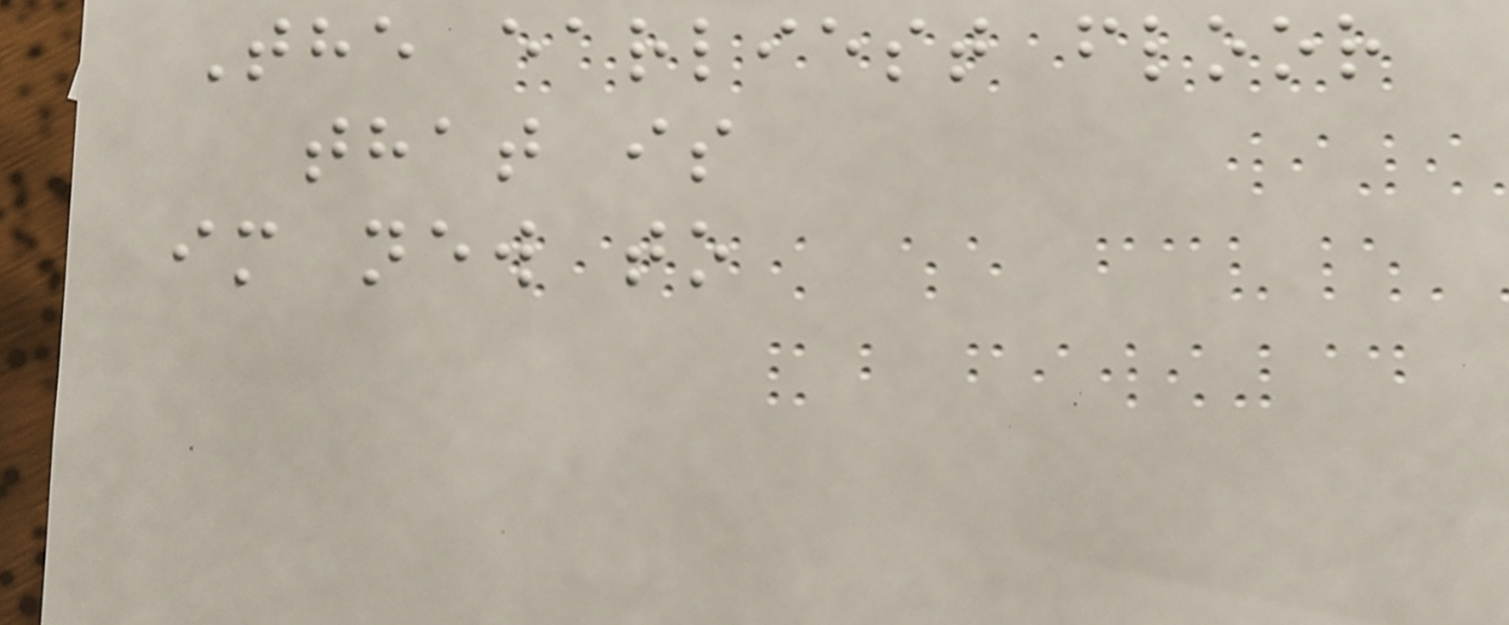The earliest floor
that is
im new to
